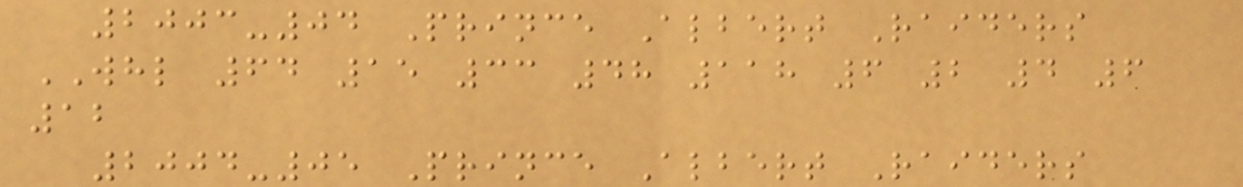2003-04 Prince Albert Raiders
WHL 64 15 33 48 118 6 2 4 6
12
2004-05 Prince Albert Raiders
